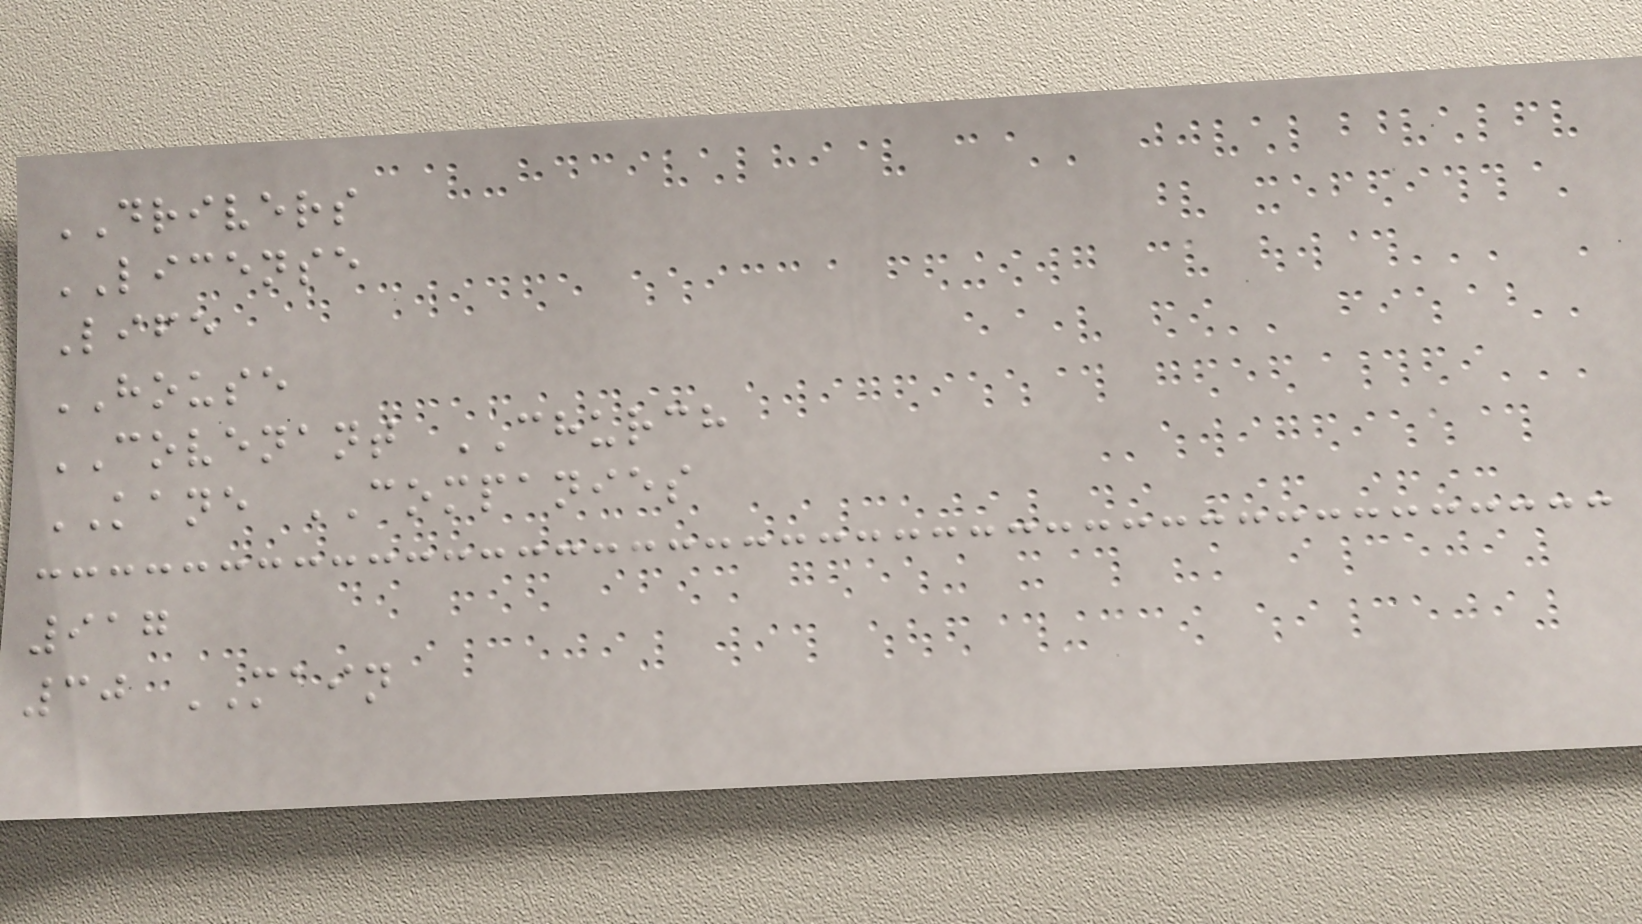DRIVERS
LICENSE
Life
HOUSE
COVENANT CHURCH
KANE COMPANIES
917
30 MAIN
